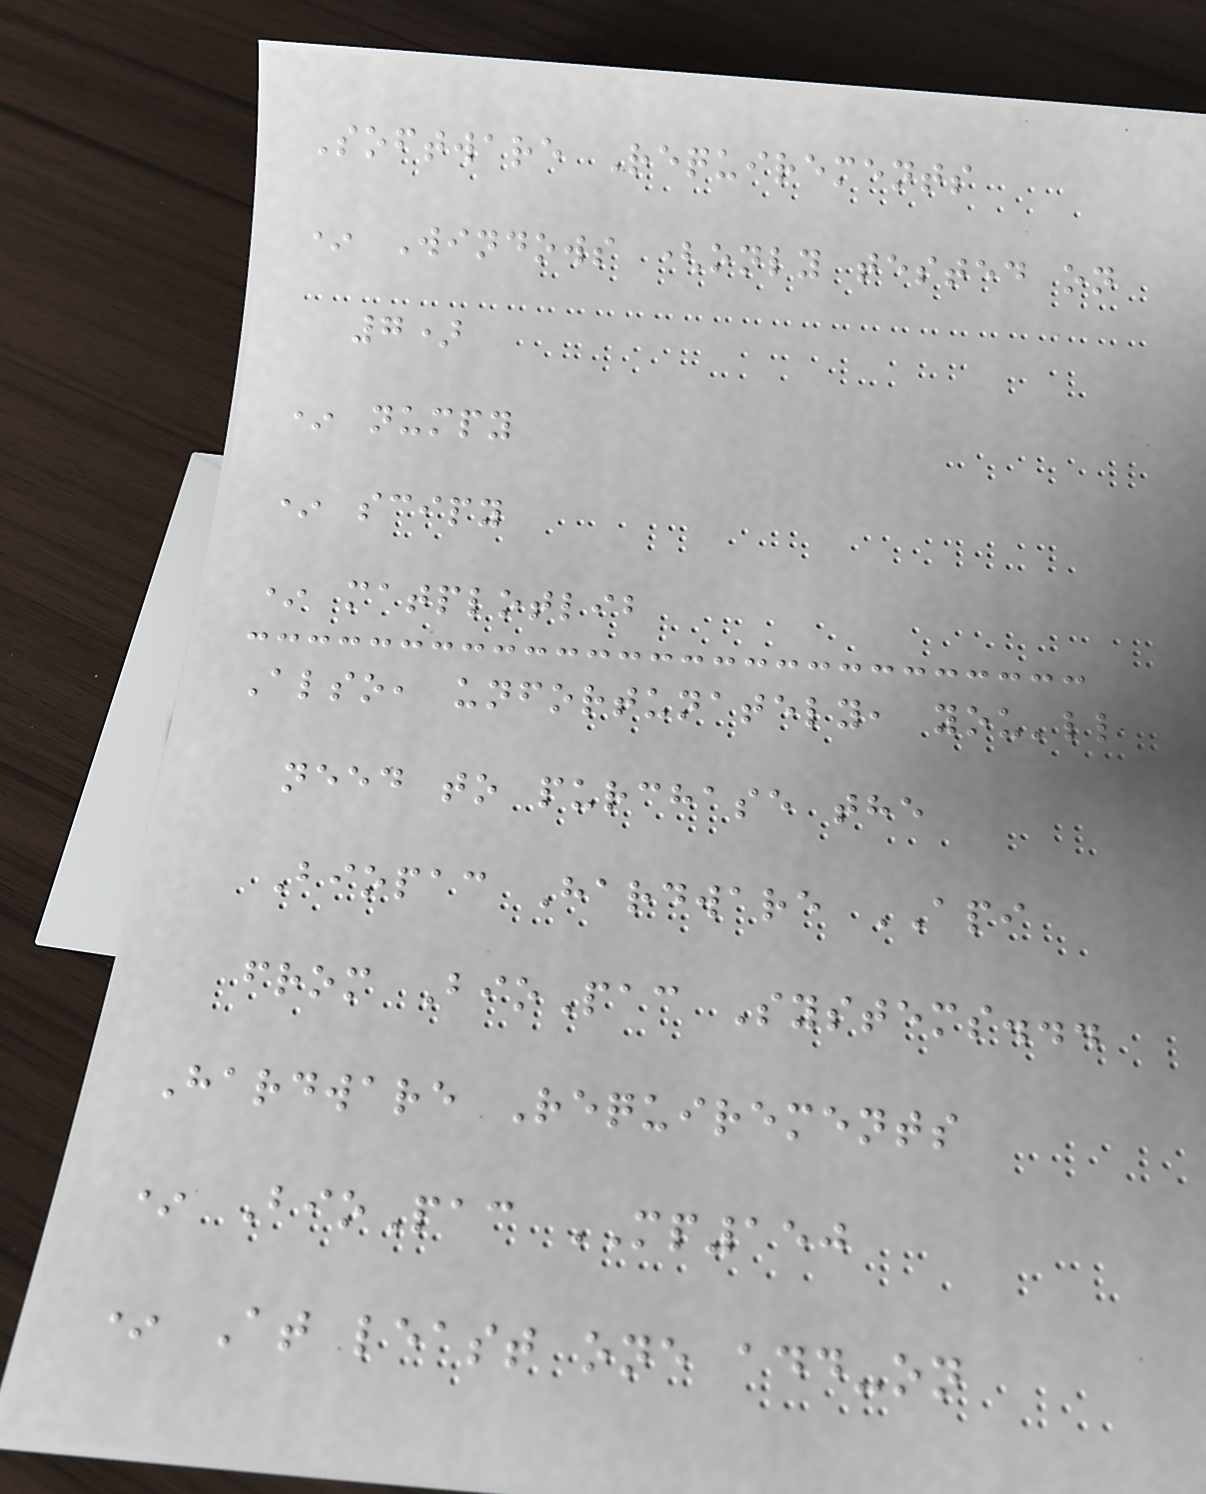Software Requirements
* Windows (only tested on
7)
* numpy
* scipy
* matplotlib
Also, unfortunately, you'll
need to purchase the
Biopac Hardware API
from BioPac Systems...
Hardware Requirements
* BioPac MP150
* At least one add-on
